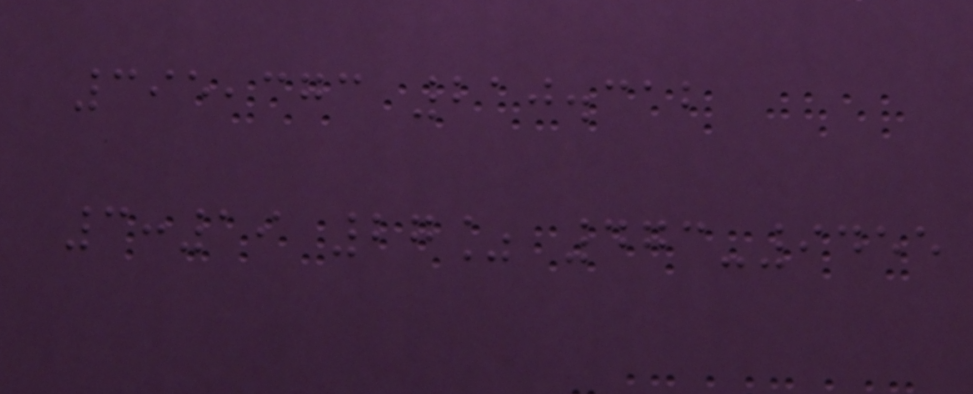395,373 210.312
3:19 27% 473-9455
